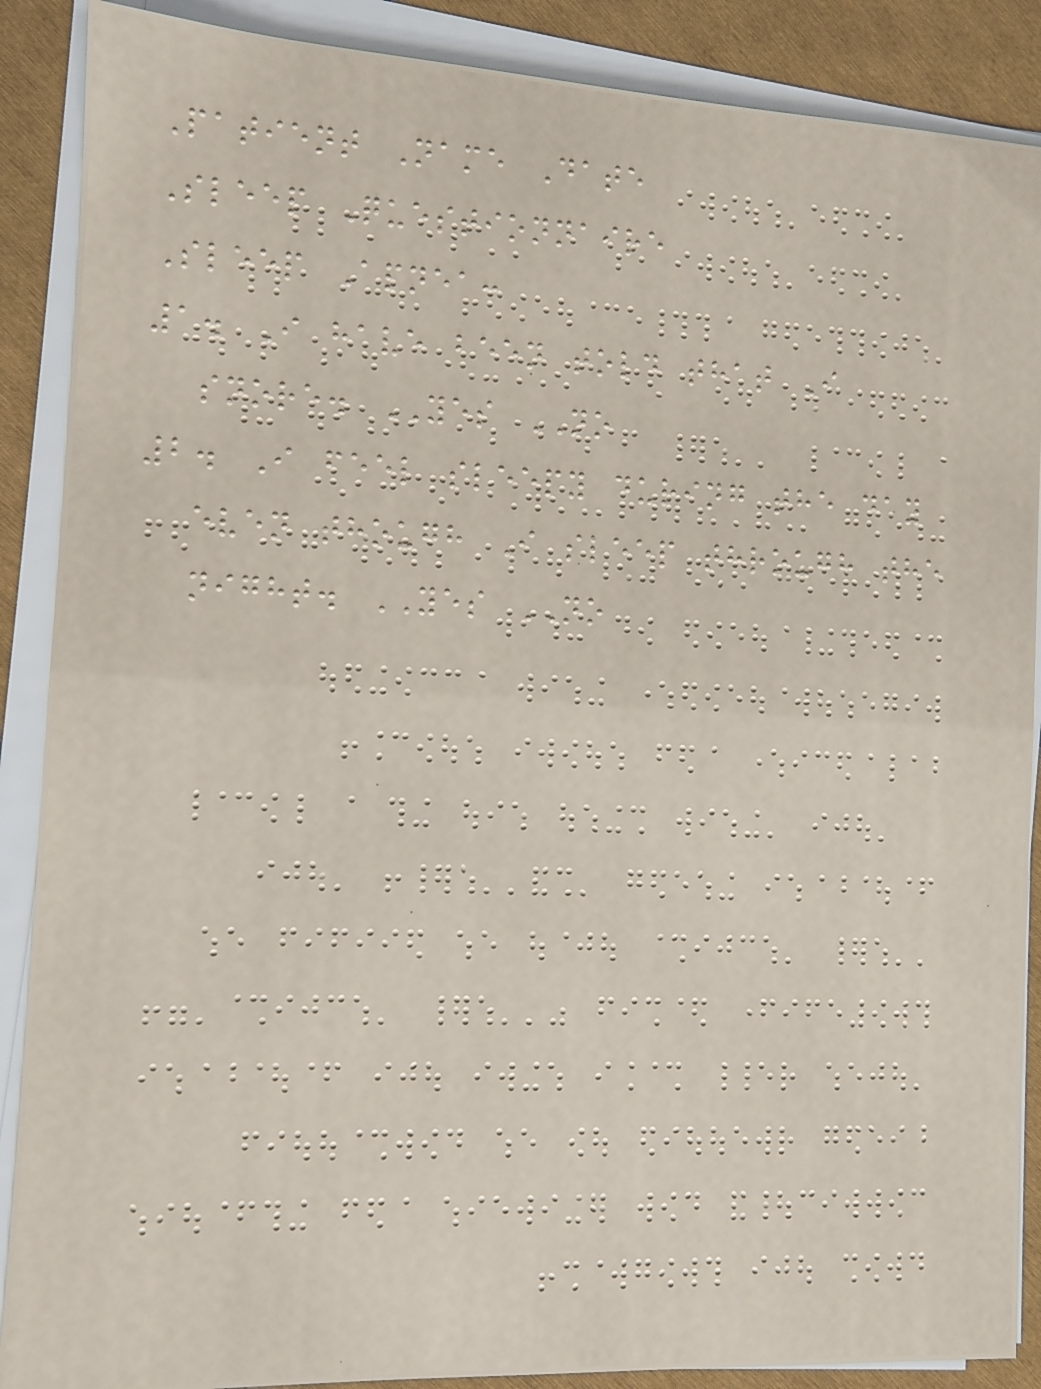Patient Name Date
Sleep Questionnaire
Sleep Apnea:
1. I have been told that I
snore. YES NO
2. I feel sleepy during the day
even though I sleep through the
night. YES NO
